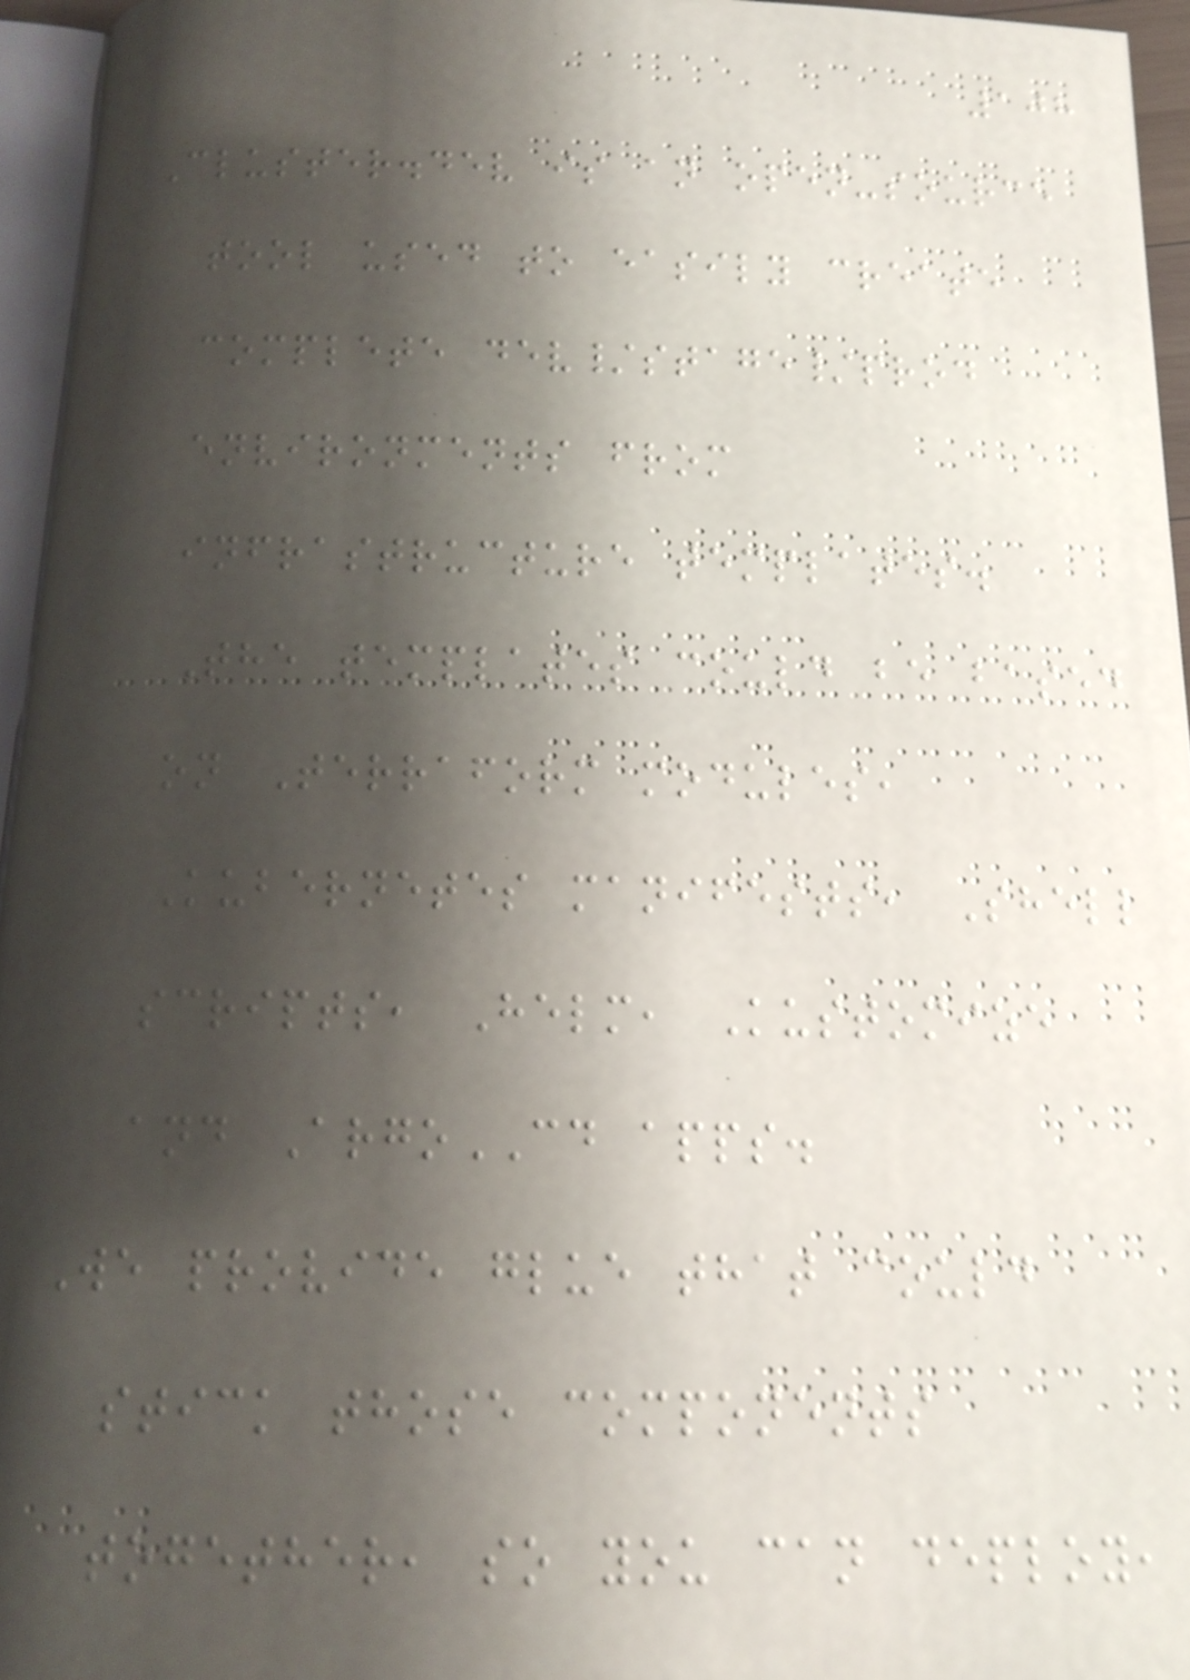108
Cluster.dev is an open-source
tool used to easily create
complete dev/stage/prod
environments from
infrastructure templates.
The templates could be based
on Terraform modules,
Kubernetes manifests, Shell
scripts, Helm, Kustomize
and ArgoCD apps.
We provide glue that could
stick those components
together, so you can deploy,
